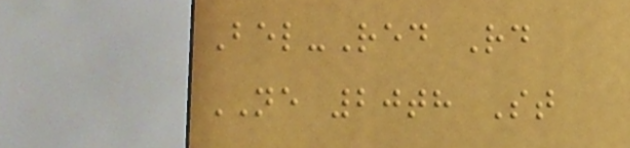Bel-Red Rd
NE 20th St
